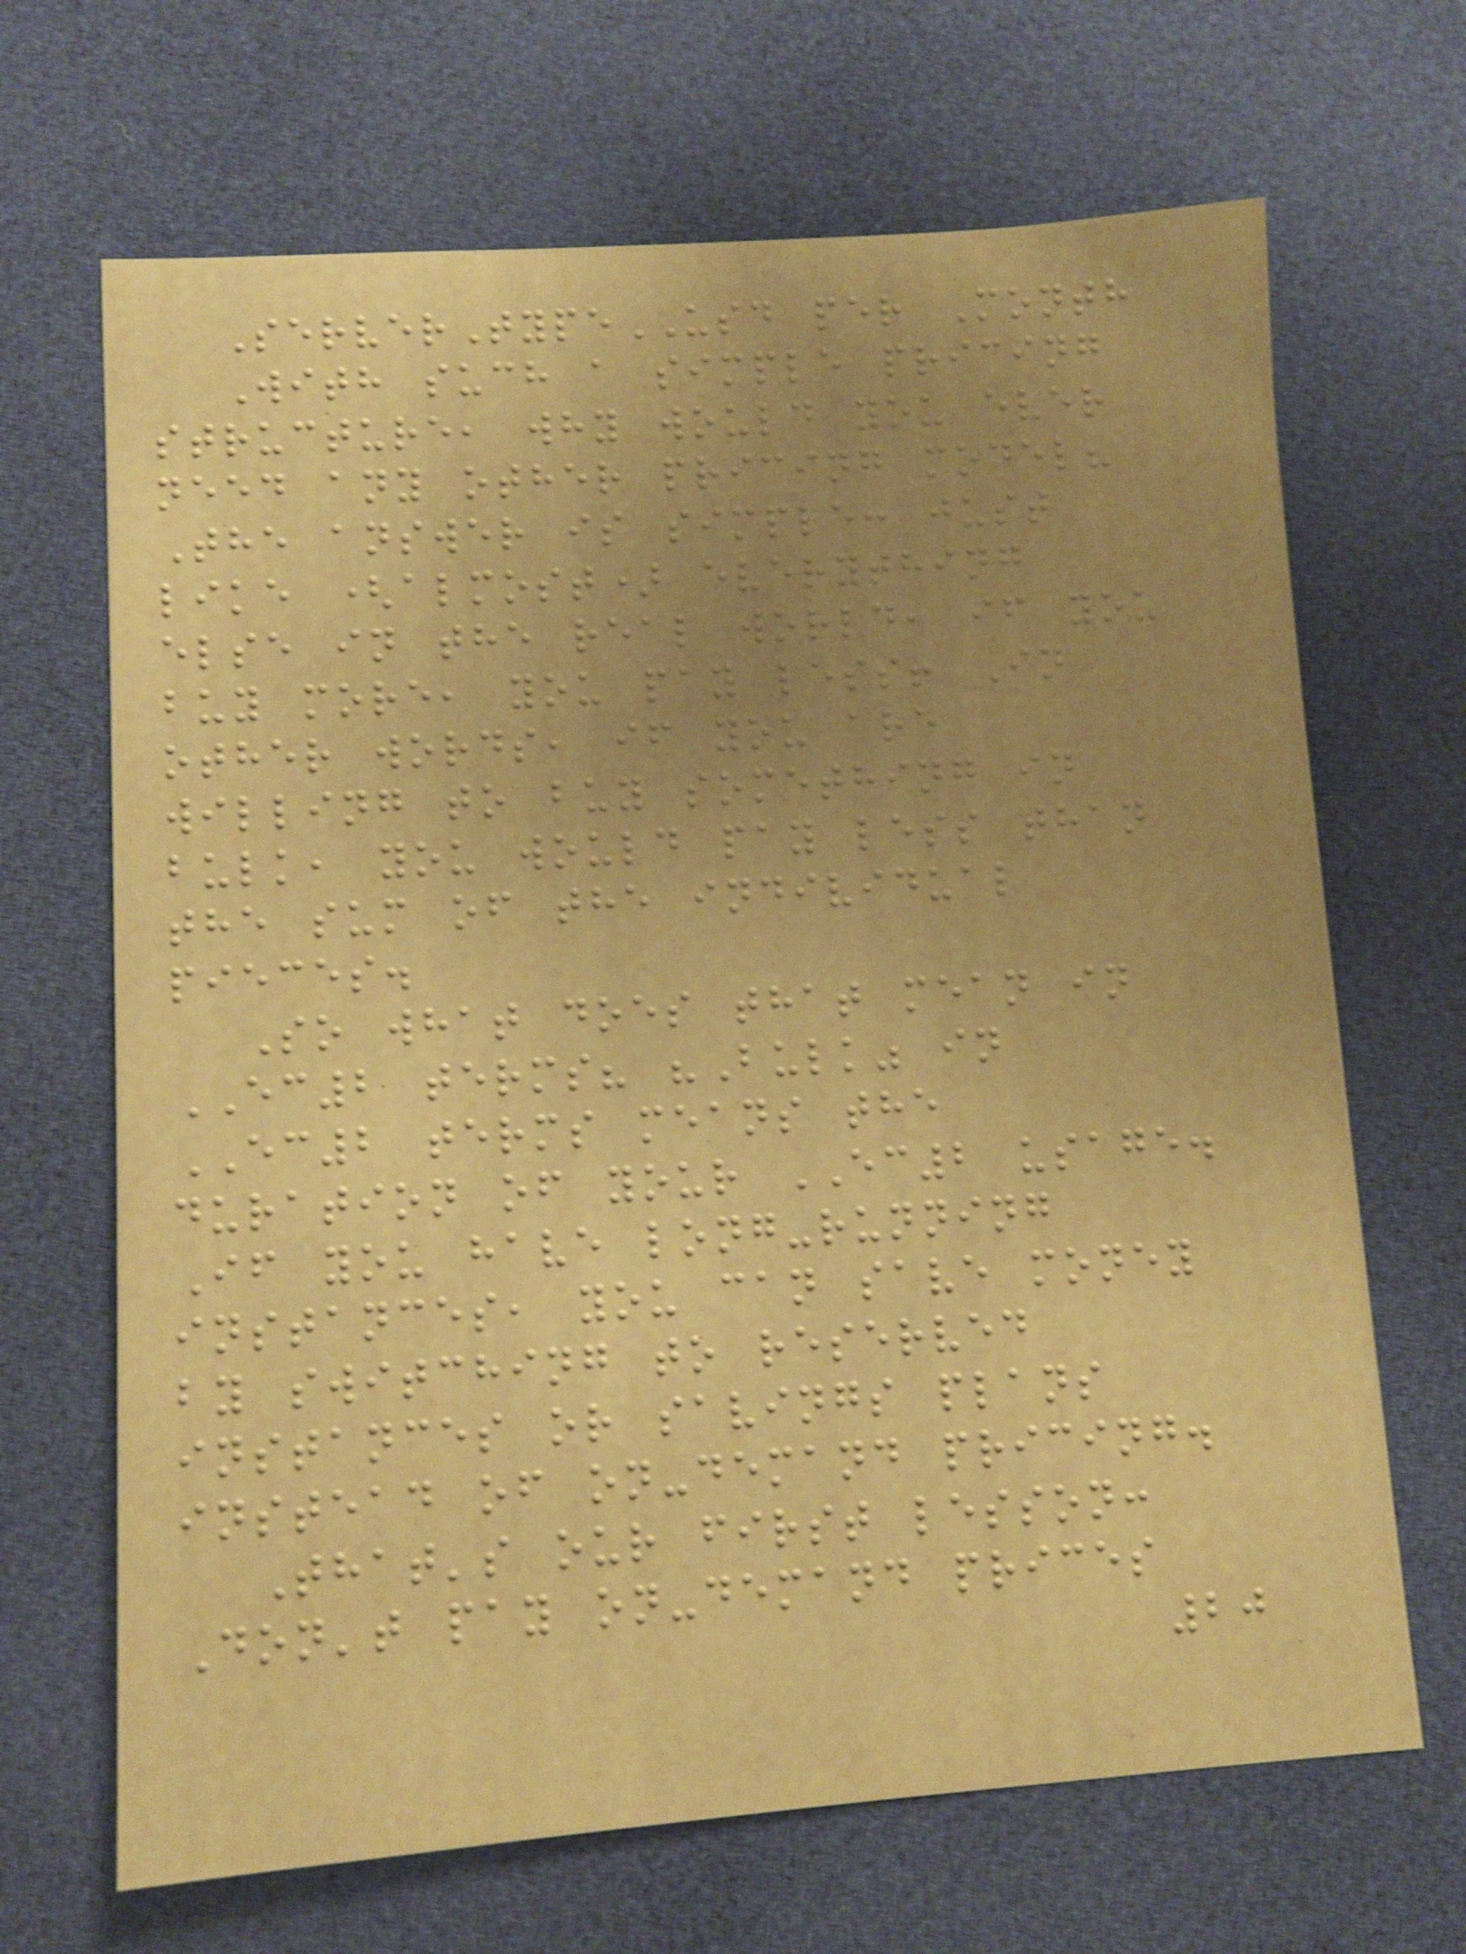ServerTypeUSD per Month
With such a simple pricing
structure, why would you ever
need any other pricing model?
The answer is simple: just
like (almost) everything
else in the real world, if you
buy more, you pay less! In
other words, if you are
willing to buy something in
bulk, you would pay less than
the sum of the individual
pieces.
So what does that mean in
EC2 terms? "Bulk" in
EC2 terms means the
duration of your EC2 usage.
If you have long-running
instances, you can save money
by switching to reserved
instances or savings plans
instead of on-demand pricing.
That's our first lesson:
Don't pay on-demand prices
20
